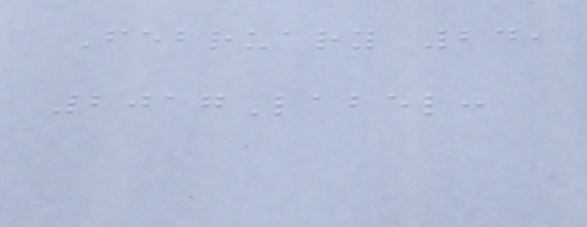February 24,
2017Label:
